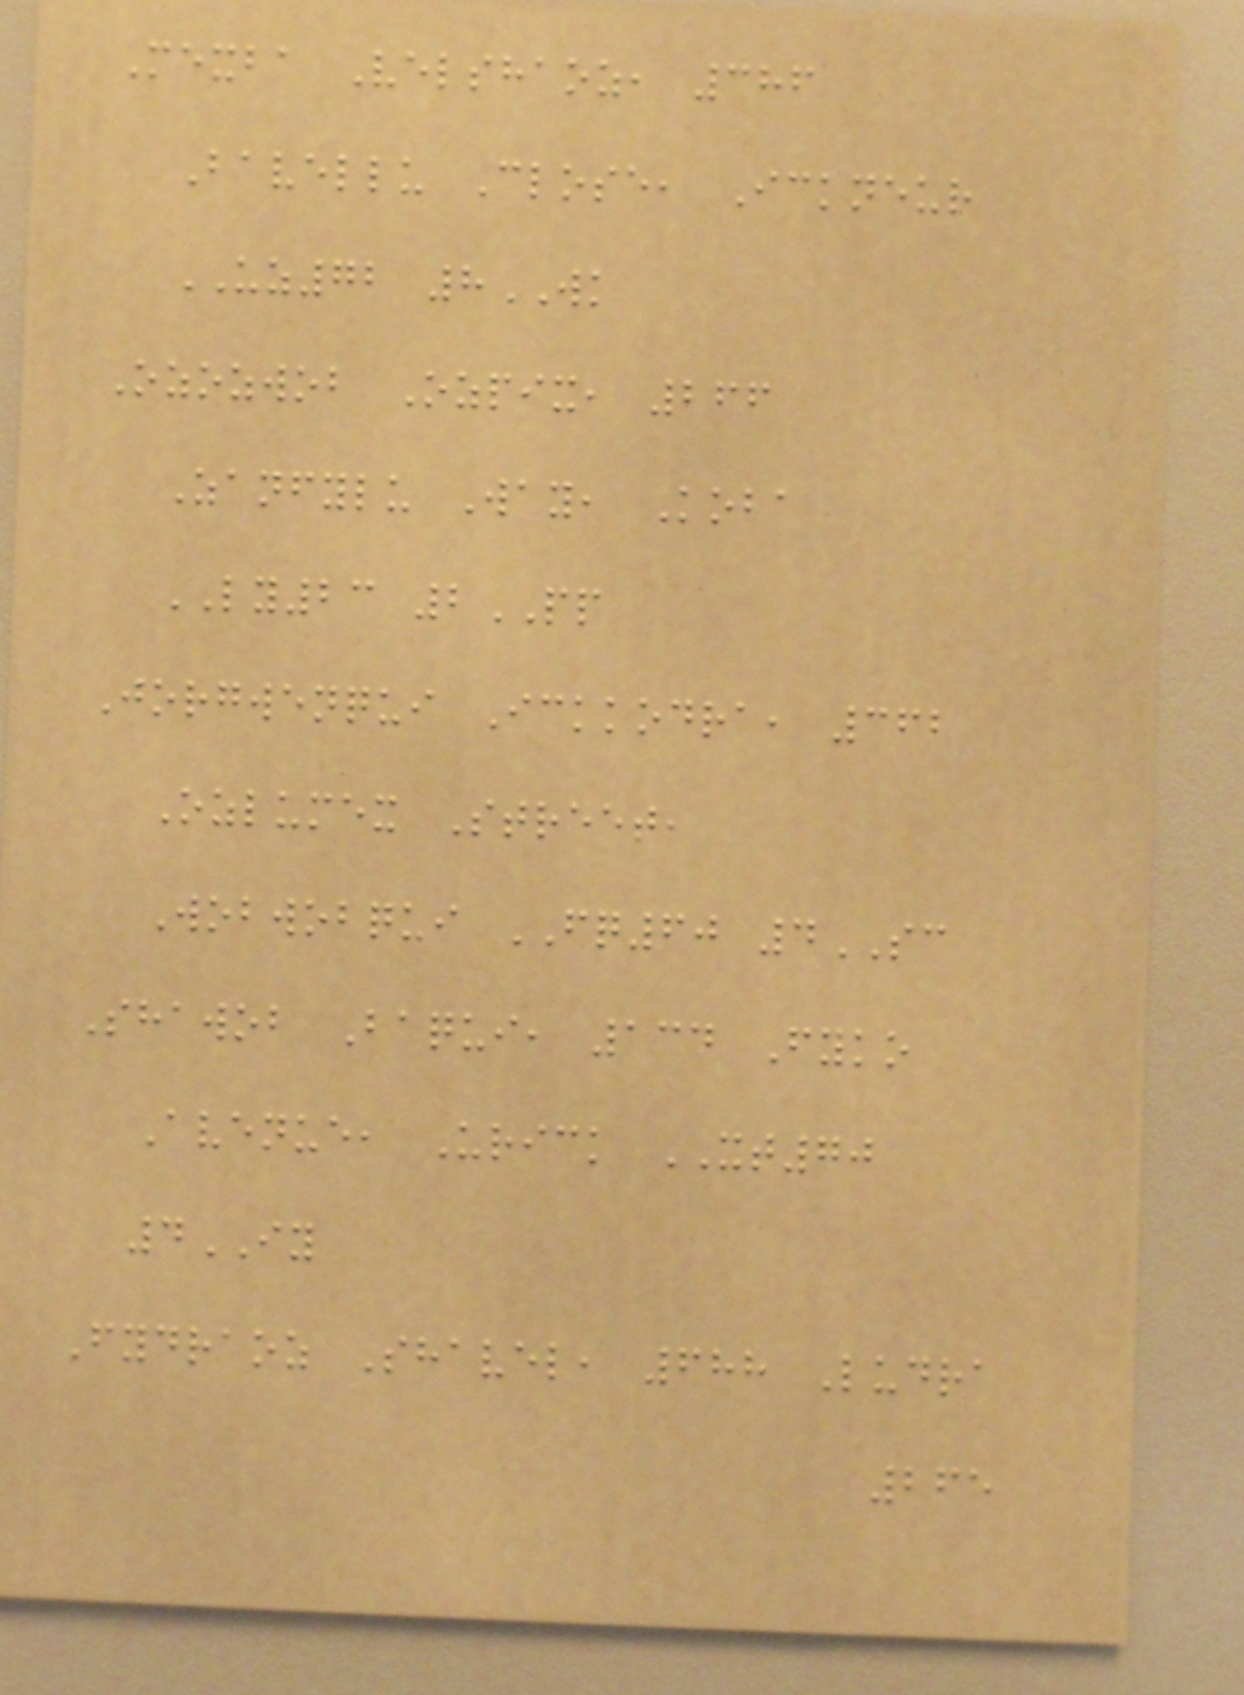Mexba Velshaoz, 386
Bavellu Close, Ickneur
UZ72 8WK
Ozozwob Ozpix, 266
Zanfylu Way, Koba
LY23 2PP
Jorgwenqui Ickkodra, 362
Ozlumex Street,
Wobwobqui FQ60 4SC
Shawob Baqui, 134 Fyko
Avenue, Urick XT70
4IY
Fydraoz Shavel, 688 Ludra
265
